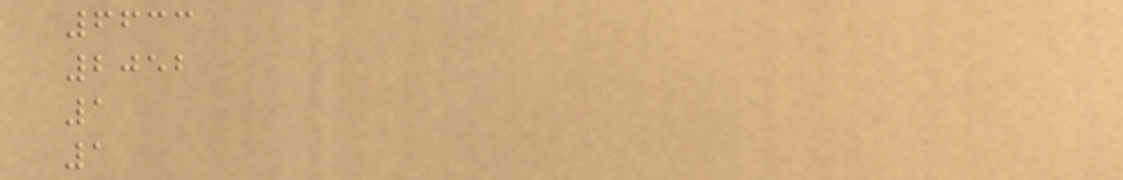6633
2052
1
1
